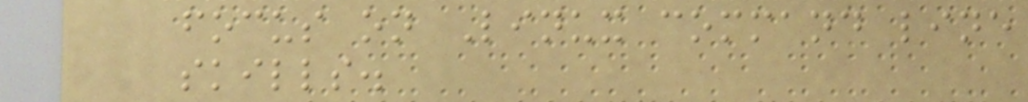focus on Linux command line
skills.
